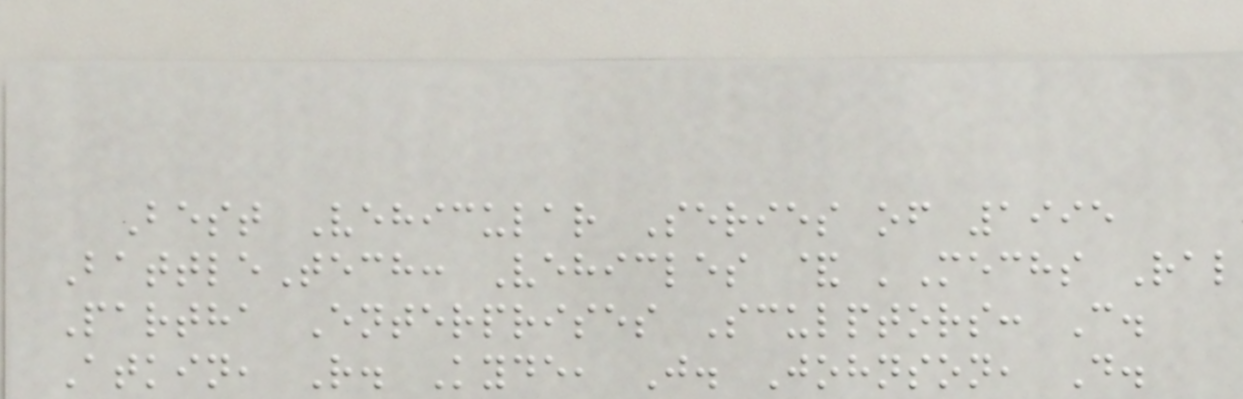Best Vehicular Series of 1995
BattleTech: Vehicles & 'Mechs Ral
Partha Enterprises Sculptors: C.
Atkin, R. Kyde, J. Johnson, D.
